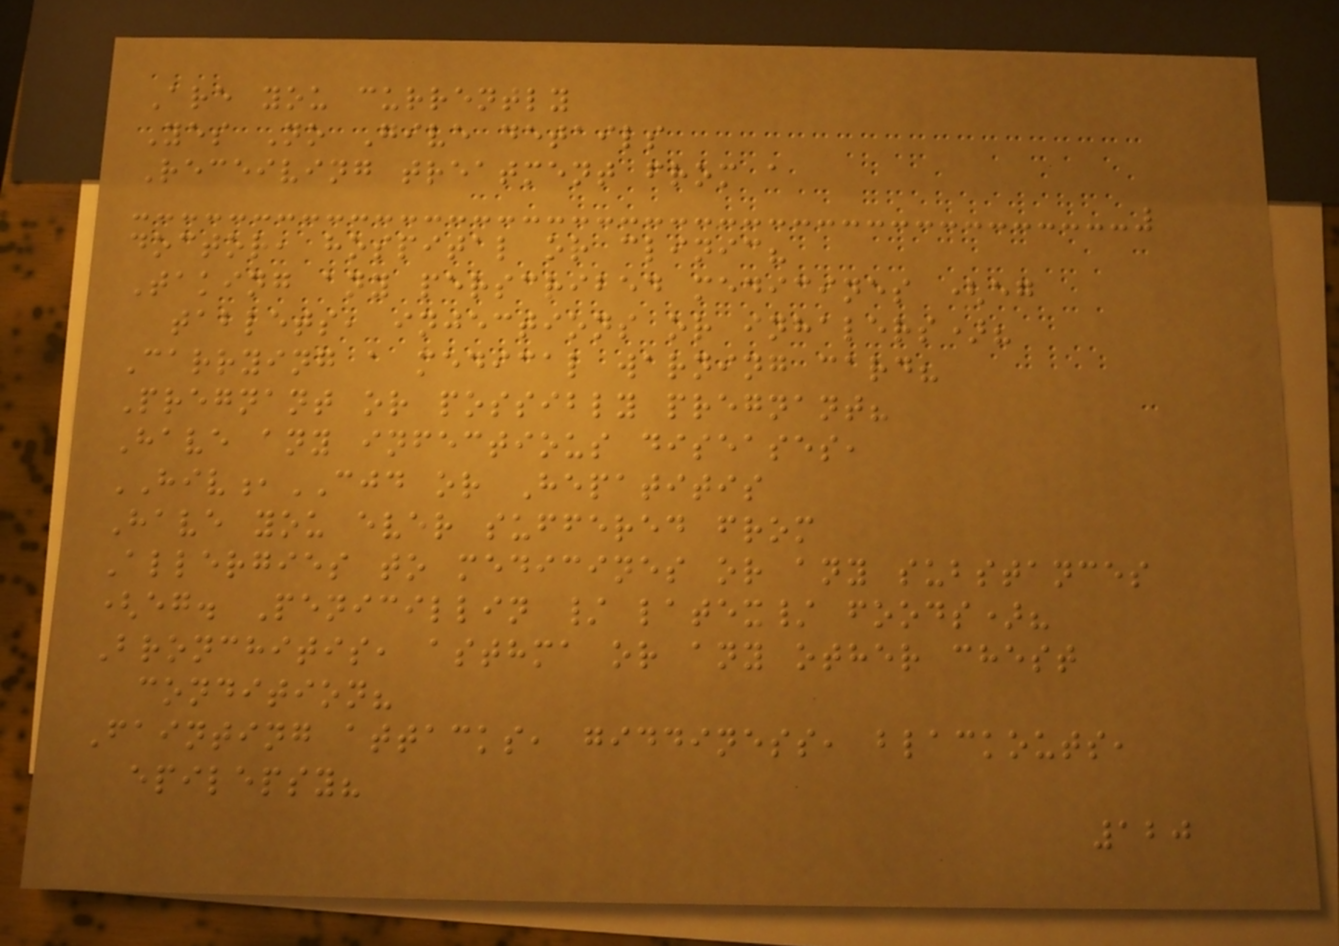Are you currently
Yes No Give details
Receiving treatment from a
doctor, hospital or clinic?
Taking any perscribed medicines (eg
tablets, injections or inhalers)?
Carrying a medical warning card?
Pregnant or possibly pregnant?
Have any infectious diseases,
HIV,CJD or Hepatitis
Have you ever suffered from
Allergies to medicines or any substances
(eg. Penicillin / latex/ foods)?
Bronchitis, asthma or any other chest
condition?
Fainting attacks, giddiness, blackouts,
epilepsy?
120
